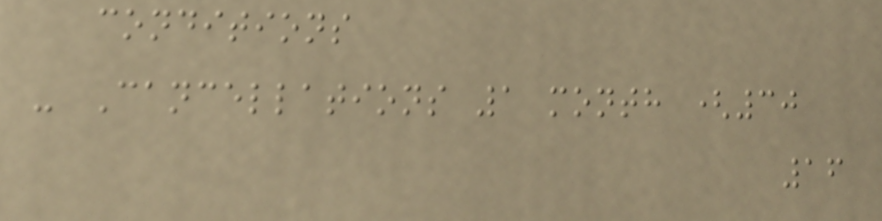conditions
- Cancellations 1 month (30
16
